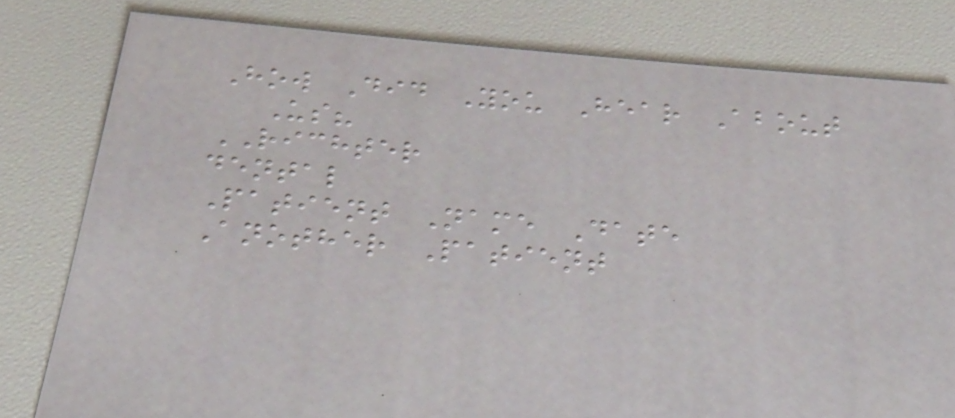How Did You Hear About
Us?
RICHTER
dental
Patient Name Date
Another Patient
